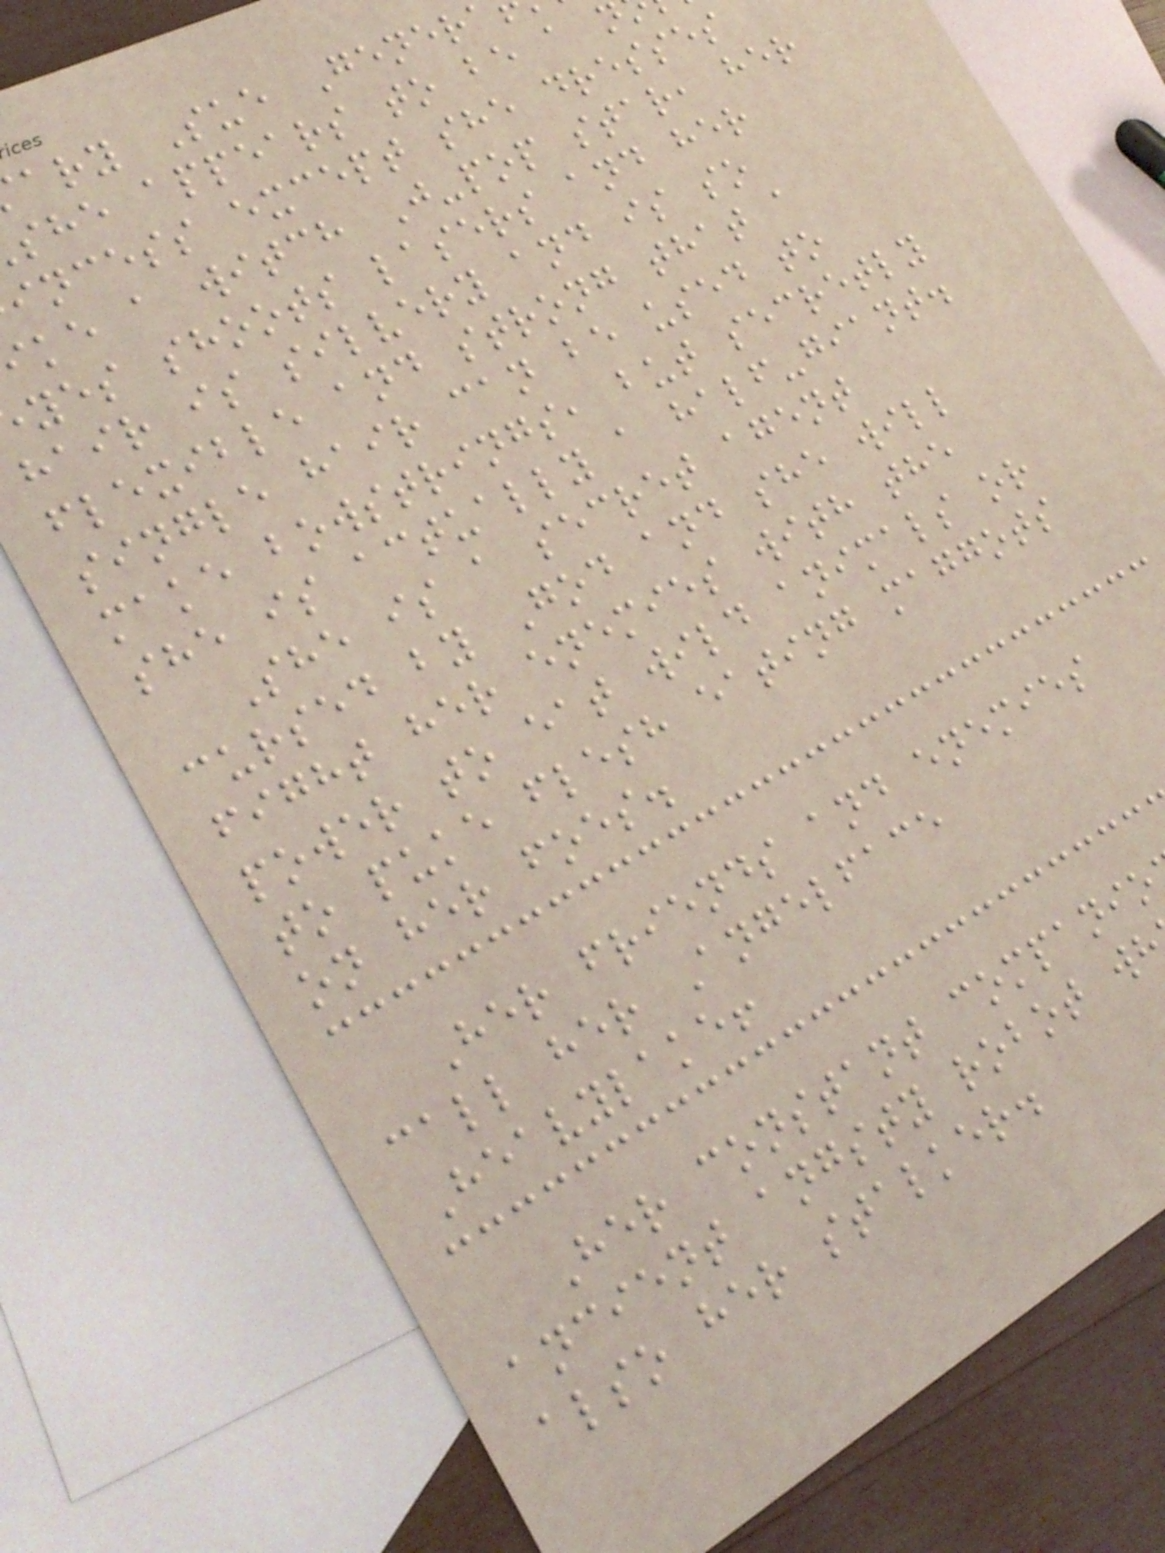ary Sue Gener
she appears to be a n
incess except she dresses
ke a witch J-pop star, her
yes shoots lasers and her
hair is silvery and is so
flexible and strong that a
single hair can be used to
make bowstrings, but secretly
she is actually a half-giant.
She is a secret agent
cursed by God and she will
fight her enemies with the
power to eat wild animals or
to puke flesh eating maggots
on her foes.
Her friends and enemies
call her Angelface
Heavylake!
Her constant companio
ancient angsty robot w
also her stalker.
